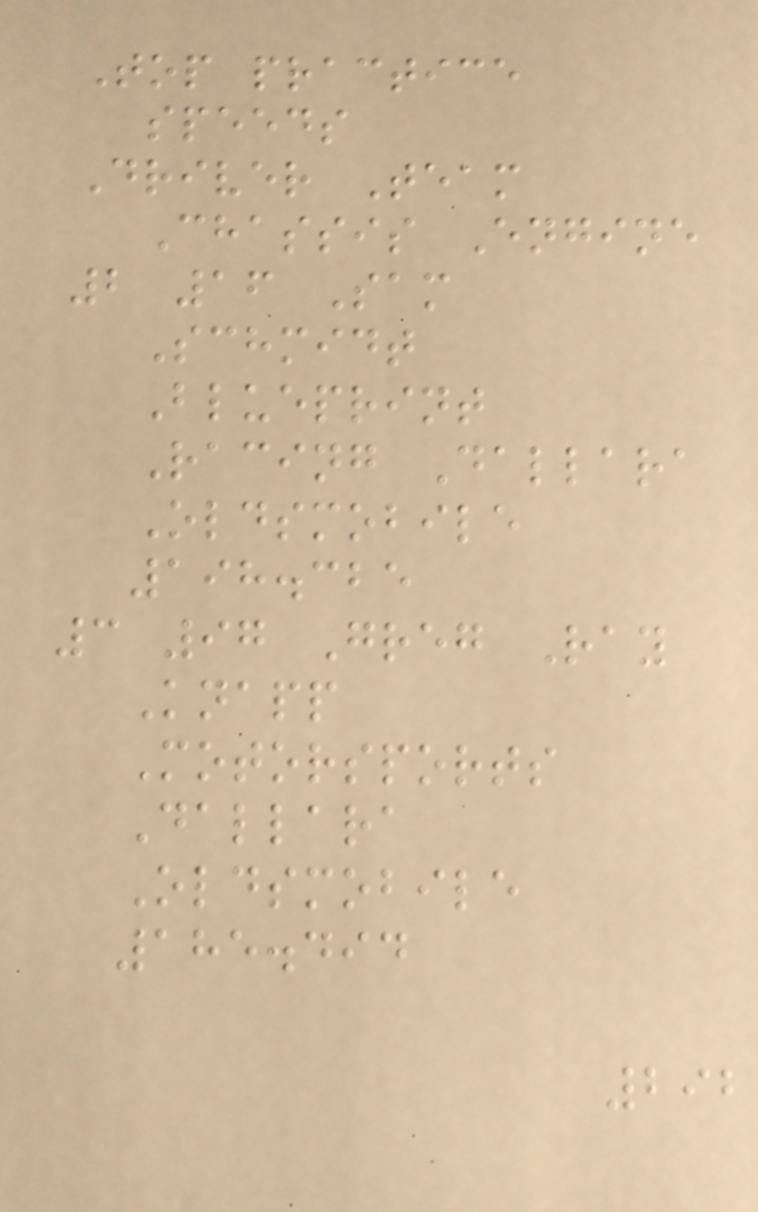Top practice
speeds
Driver Team
Chassis Engine
2 16 Sam
Schmidt
Blueprint
Racing Dallara
Oldsmobile
198.325
3 97 Greg Ray
Knapp
Motorsports
Dallara
Oldsmobile
185.494
292
